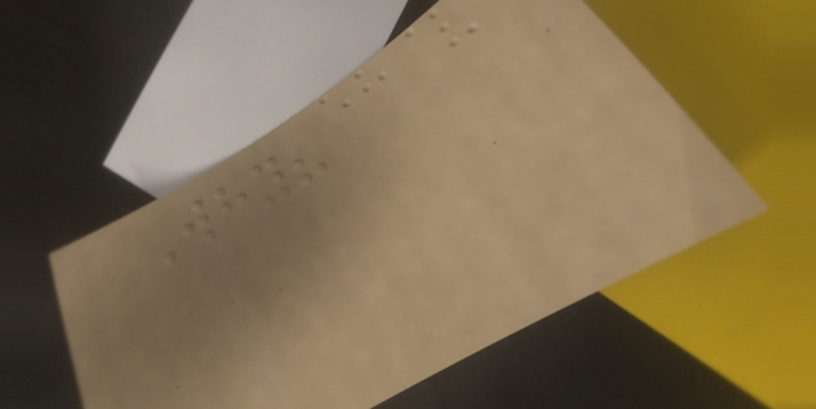Why?
